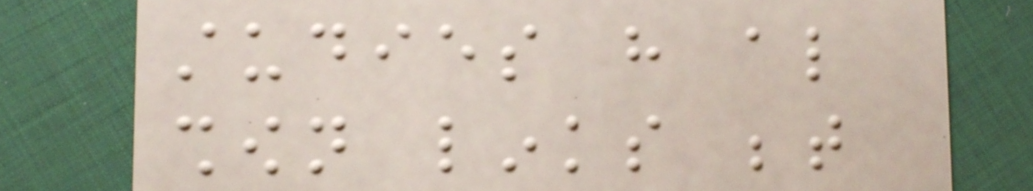studies have also
shown links between
